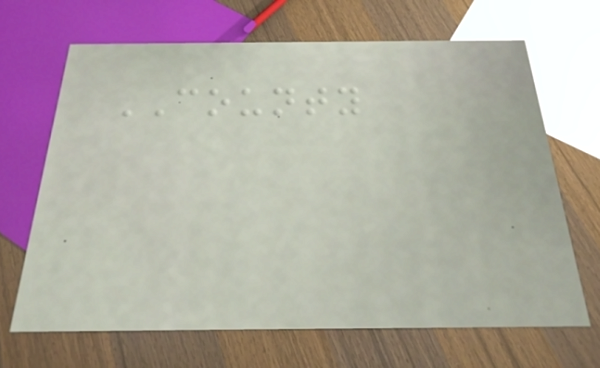COUNTY
